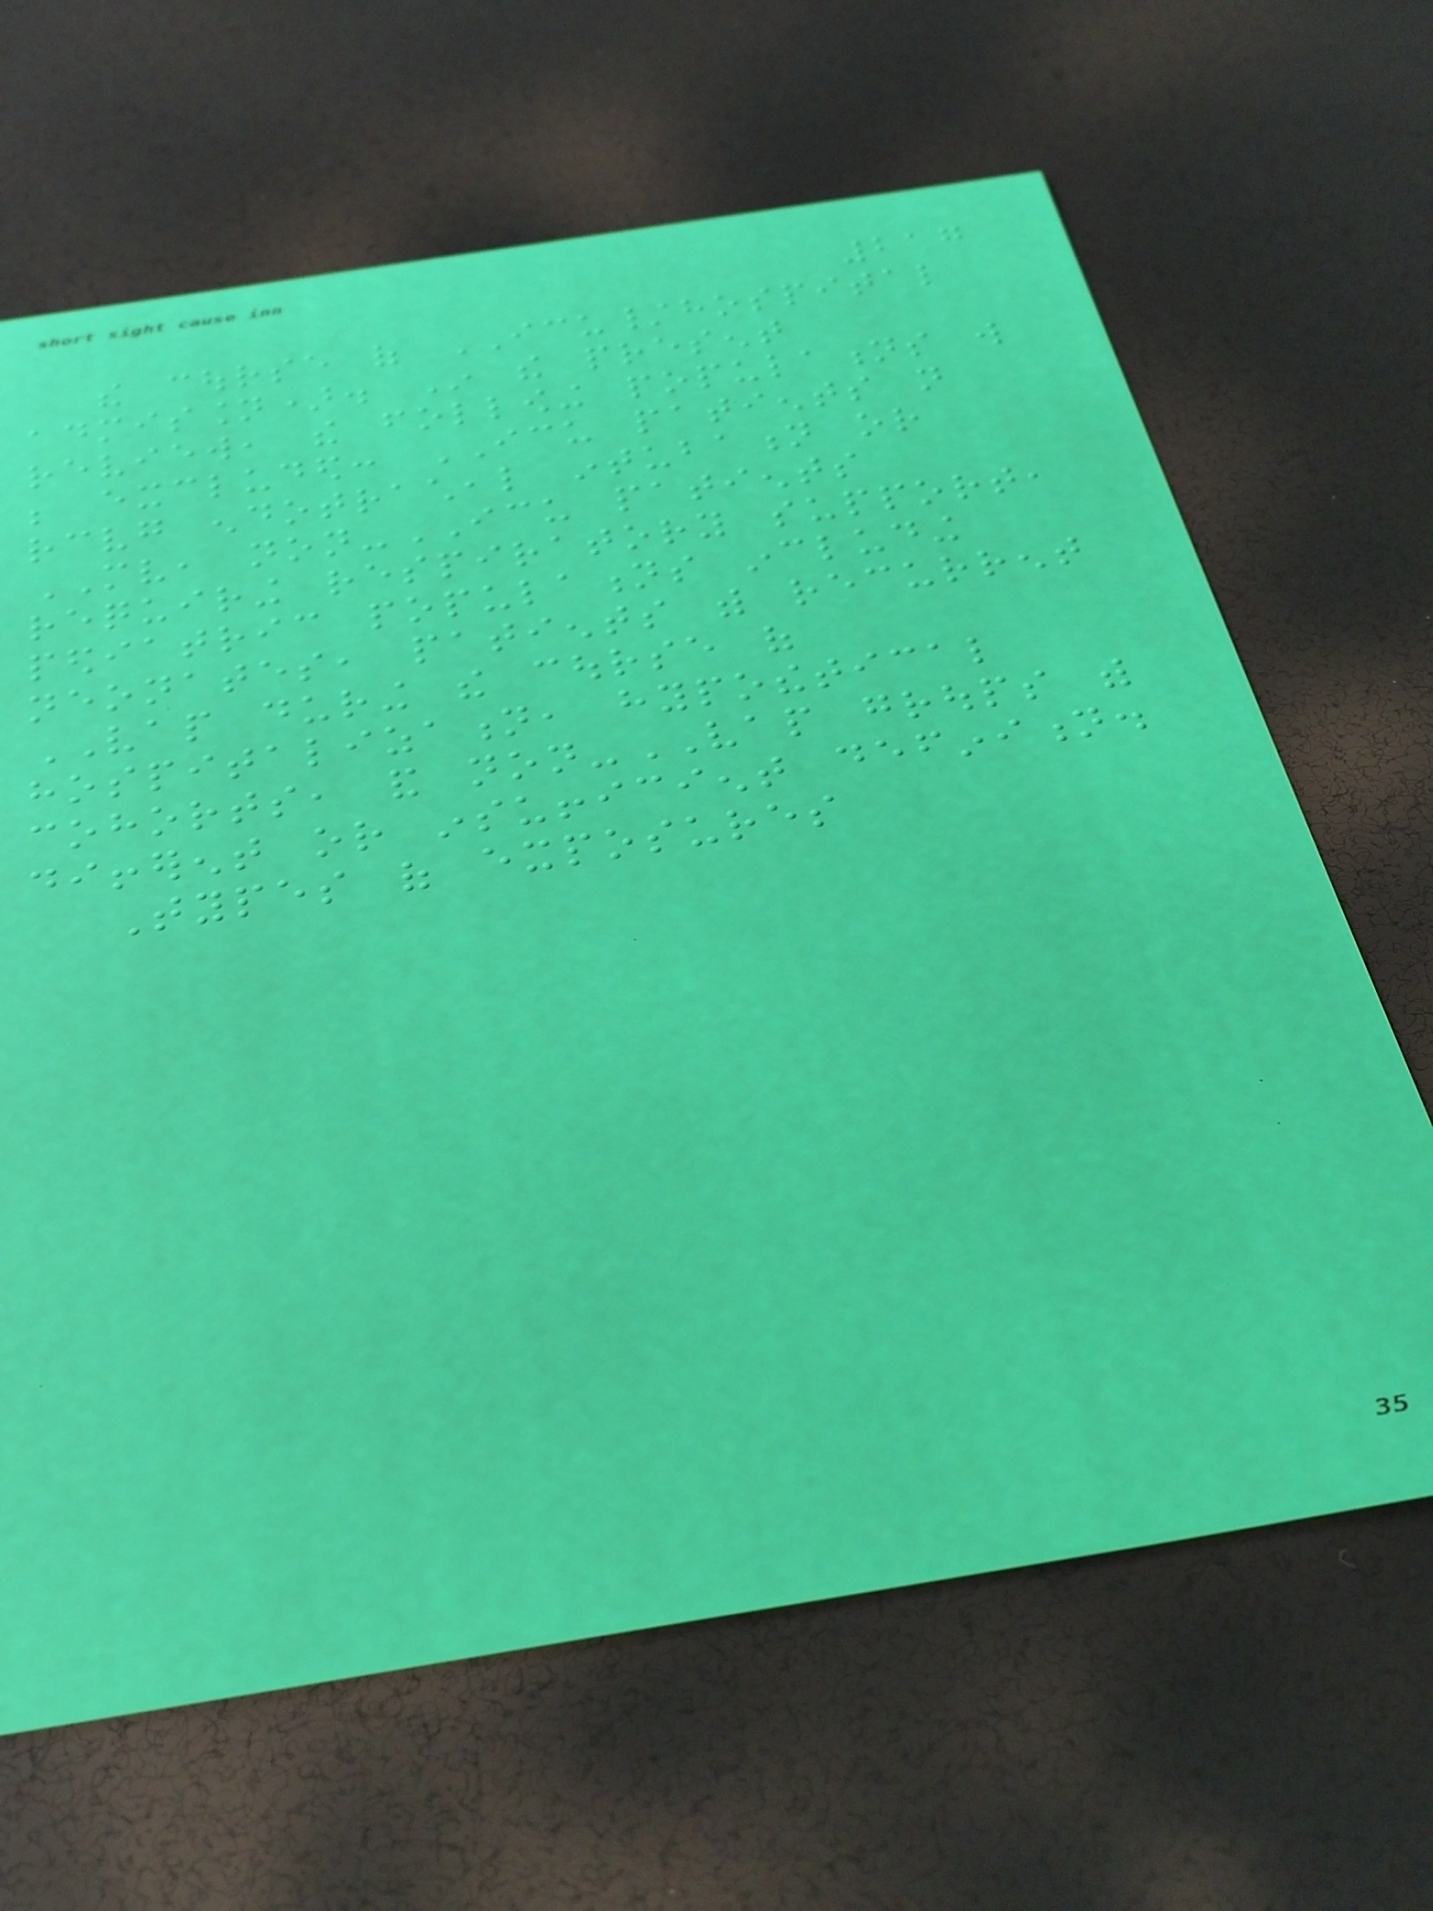217
the course of ICU/hospital
admission). In the present
review, the following populations will
be excluded: ICU patients not
receiving endotracheal intubation or
MV, non-ICU patients
requiring respiratory support,
pediatric populations including
neonates, patients with recurrent
VAP during the course of
hospitalization, hypothetical
cohorts, and non-VAP groups with
different or insufficient definition.
Types of exposures
